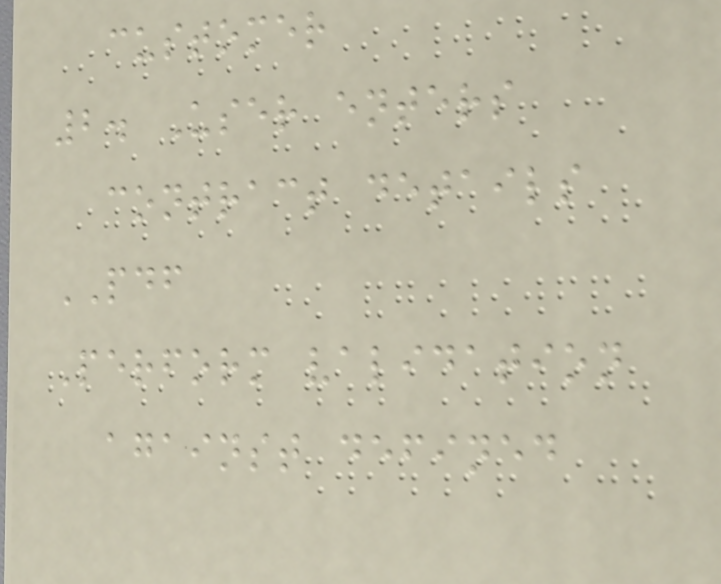customer
2. User enters
contract details
PDF
Perform validation
against defined
